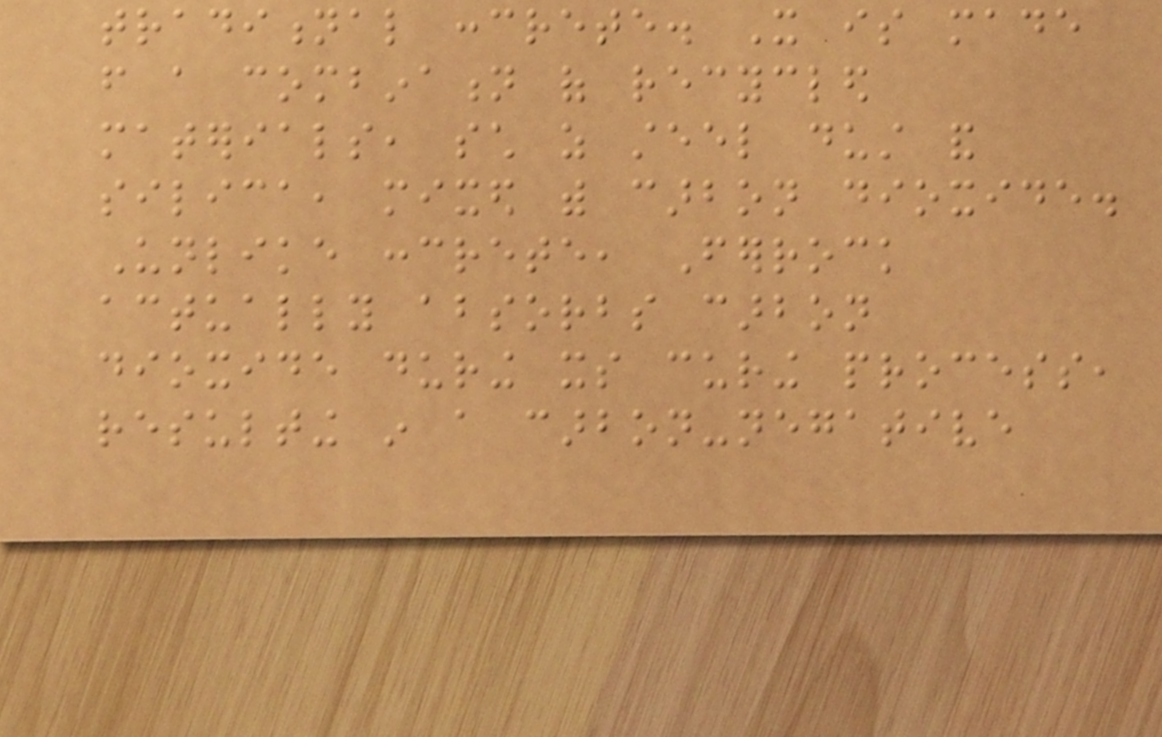traditional concrete. It is made
from a combination of recycled
materials, such as steel dust and
silica, mixed with carbon dioxide.
Unlike concrete, Ferrock
actually absorbs carbon
dioxide during its curing process,
resulting in a carbon-negative
